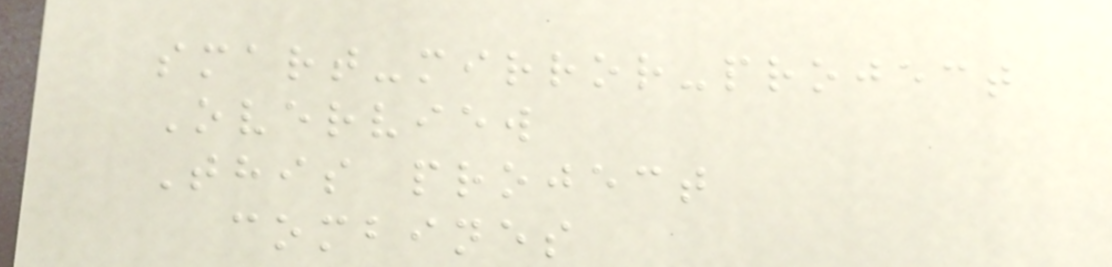smart-mirror-project
Overview
This project
combines
